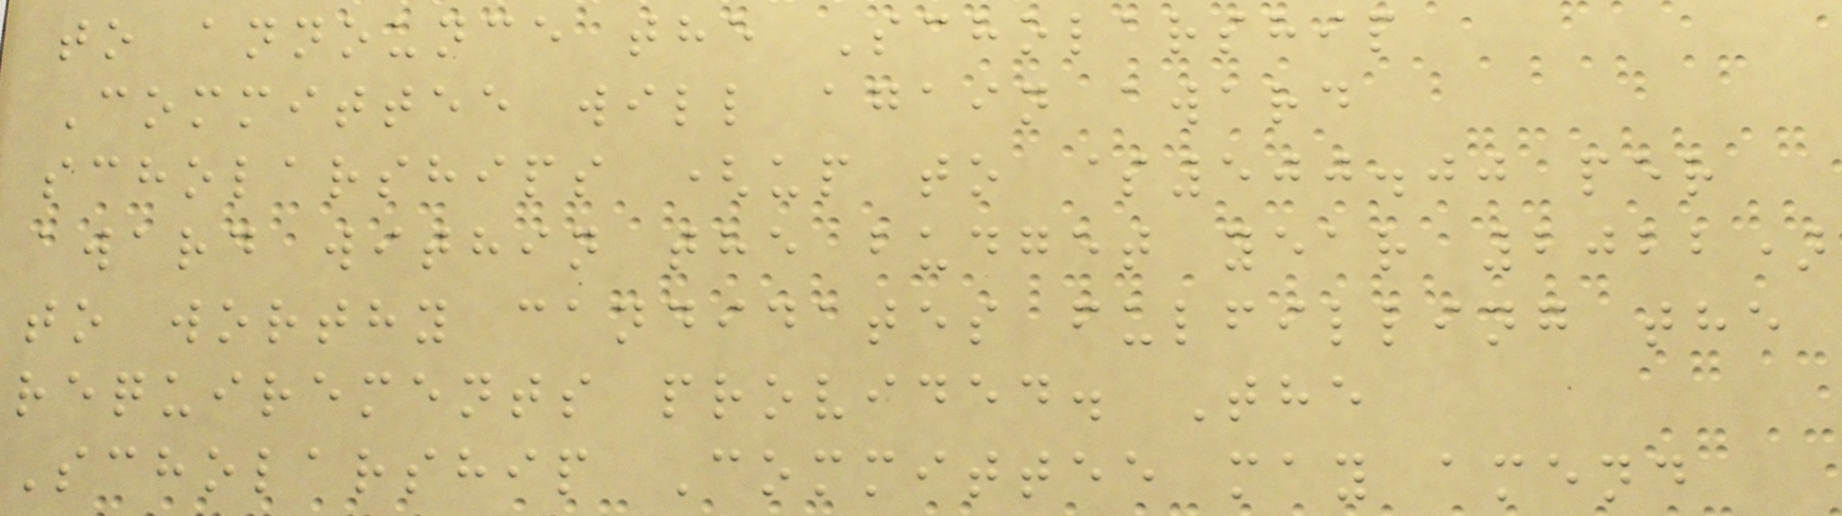to announce the Scholarship
Committee will again award
scholarships (up to $500.00 per
award within the budget year 2022)
to worthy candidates fulfilling the
requirements provided. The
Scholarship Committee may amend
